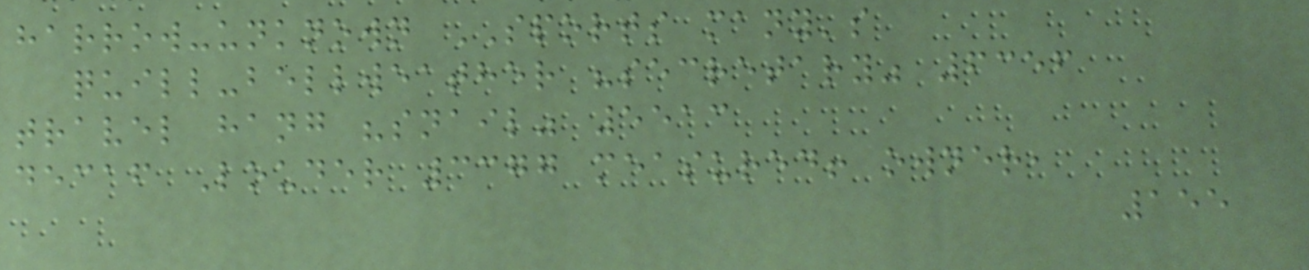harrow-unknown SPORTS many's
quill-bellweather "secretary" 6356
travel hang "snail" 5513
decaf Louder 3377 measured! owner,
155
